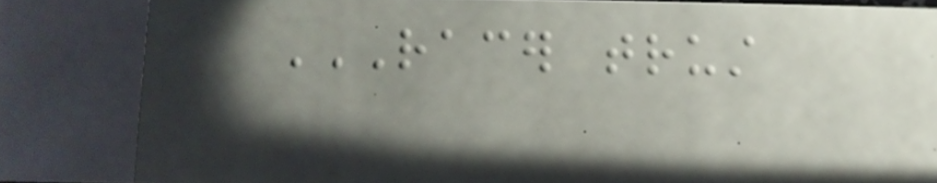RACER TRUST
